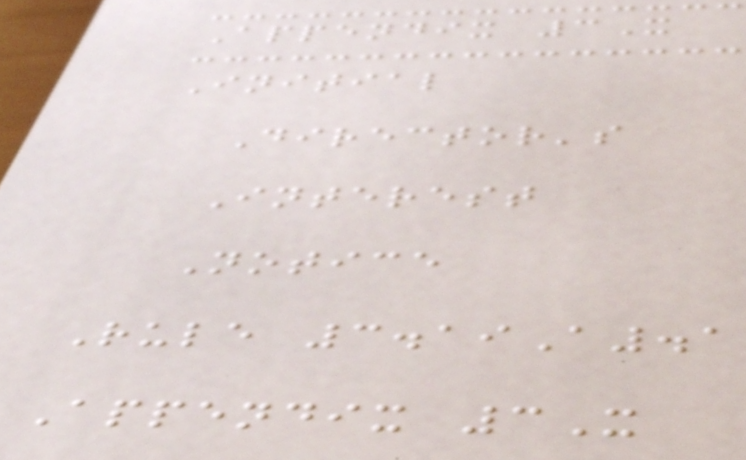Appendix 3X
Initial
Director's
Interest
Notice
Rule 3.19A.1
Appendix 3X
